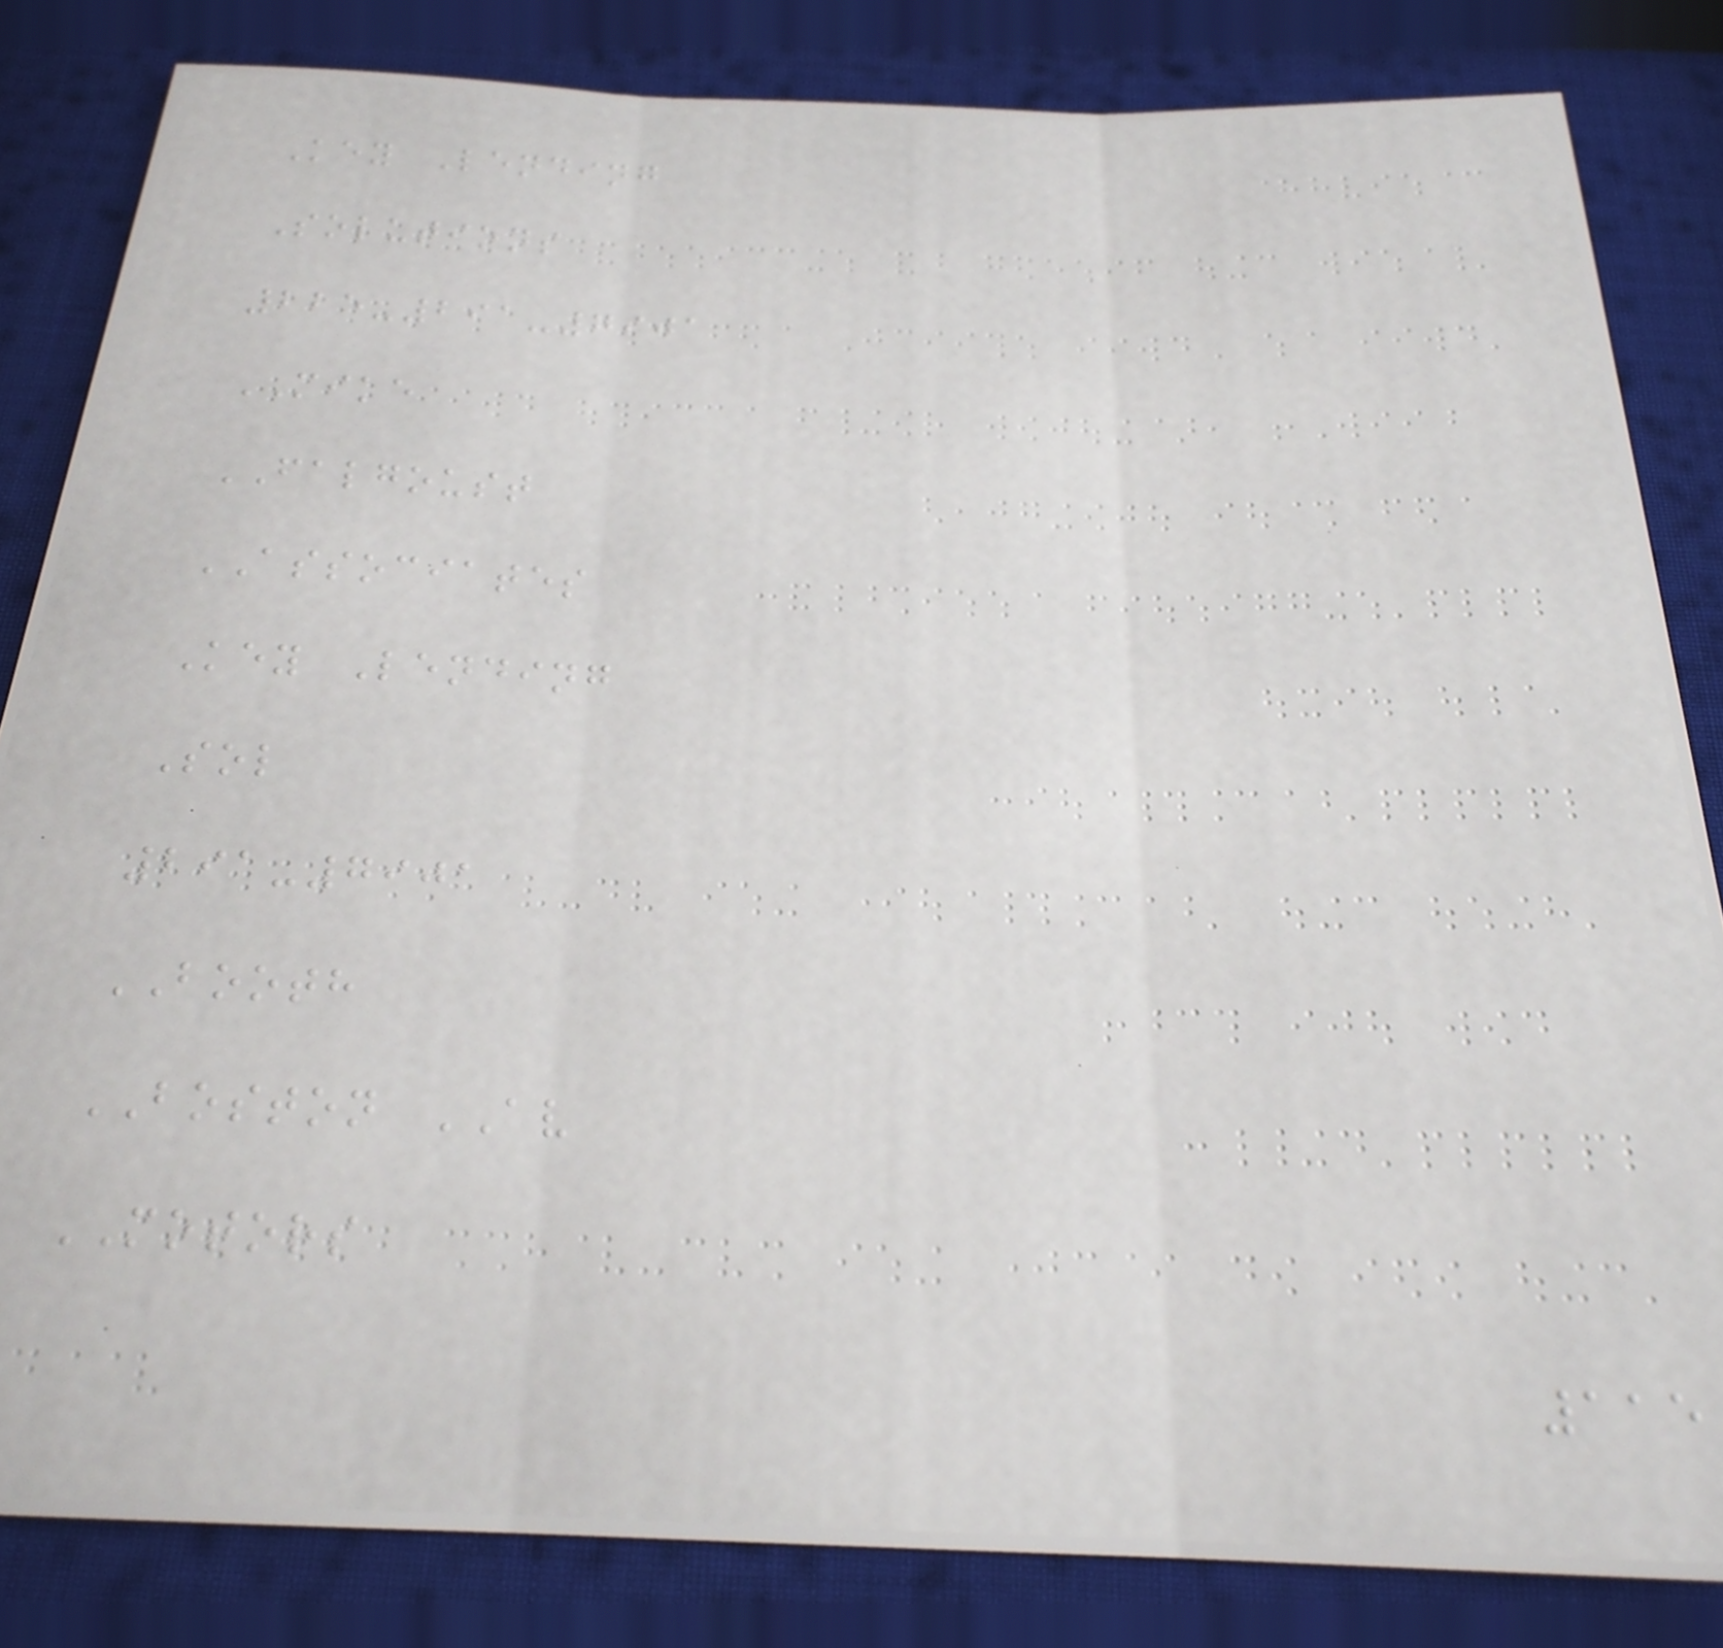Key Lending
Solutions
225-291-7901
MIKE
FALGOUST
ASSOCIATES
Key Lending
Sol
291-7901
BOOTH
BOSTON AV
MOTORS
115
